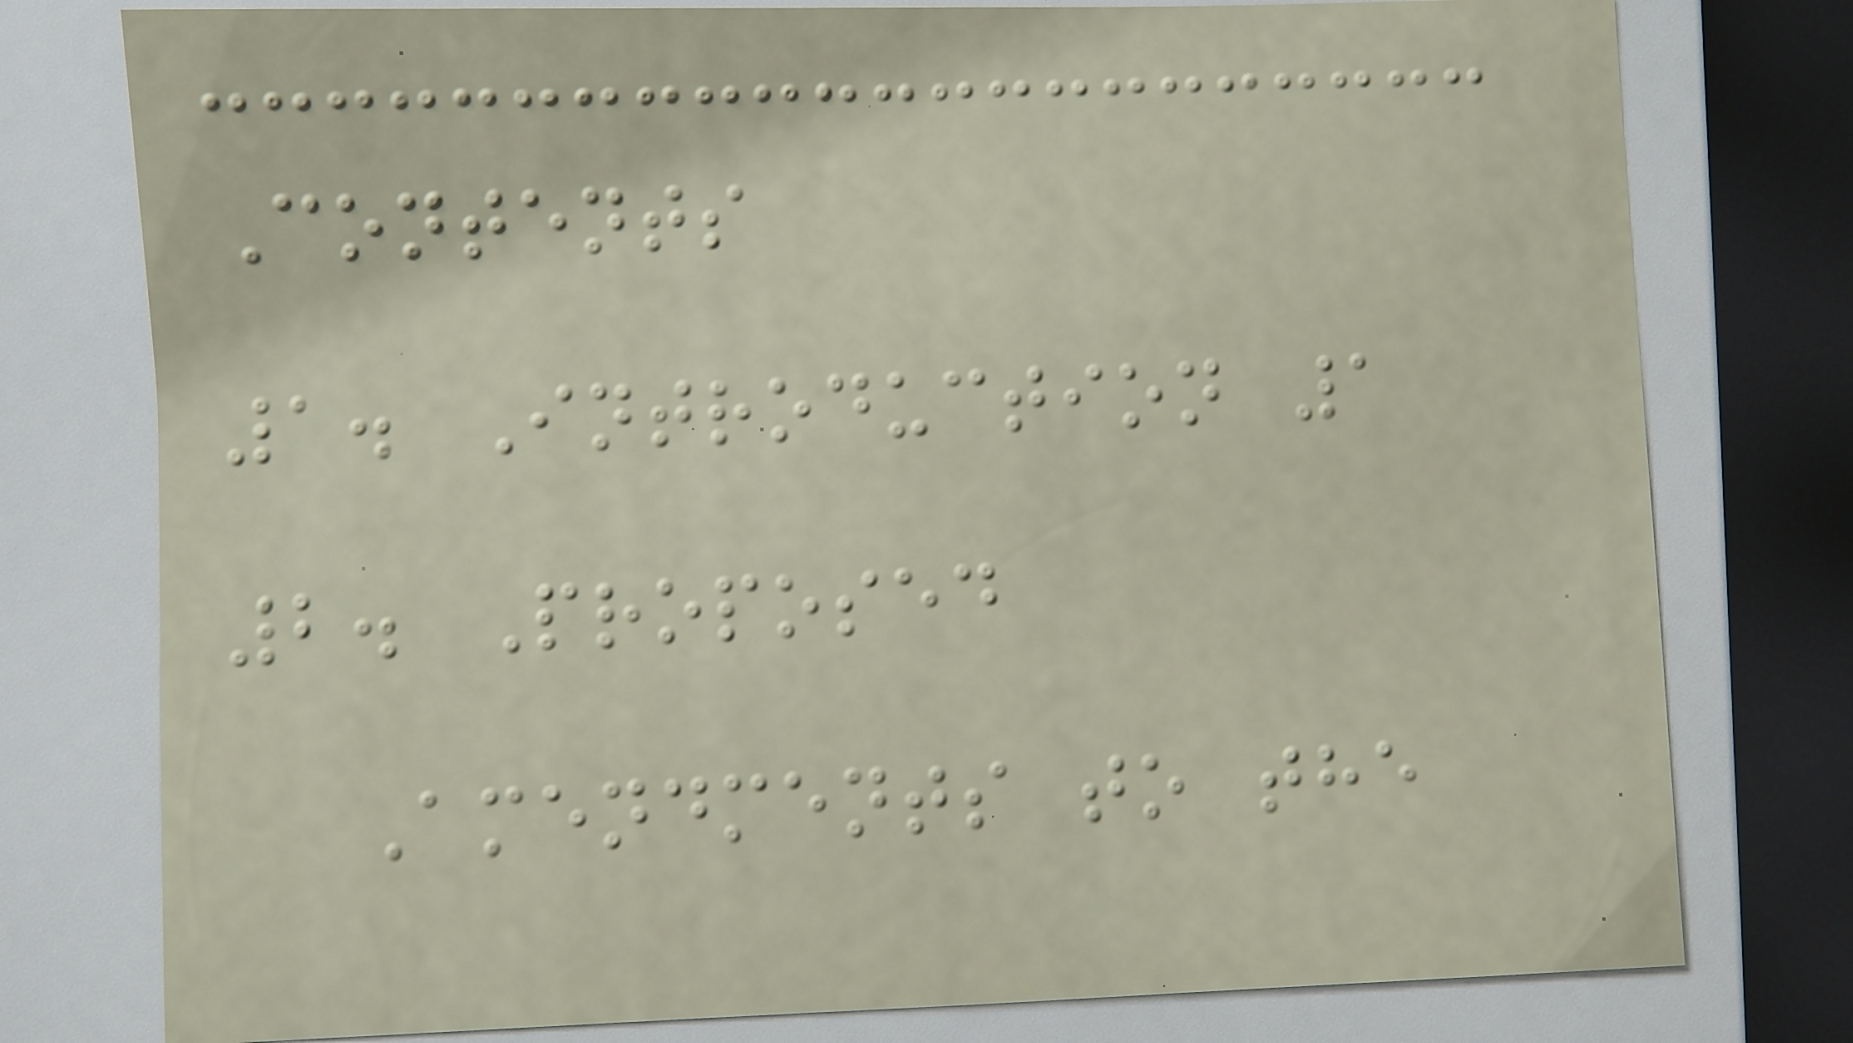Contents
1. Introduction 1
2. Proposed
Amendments to the
